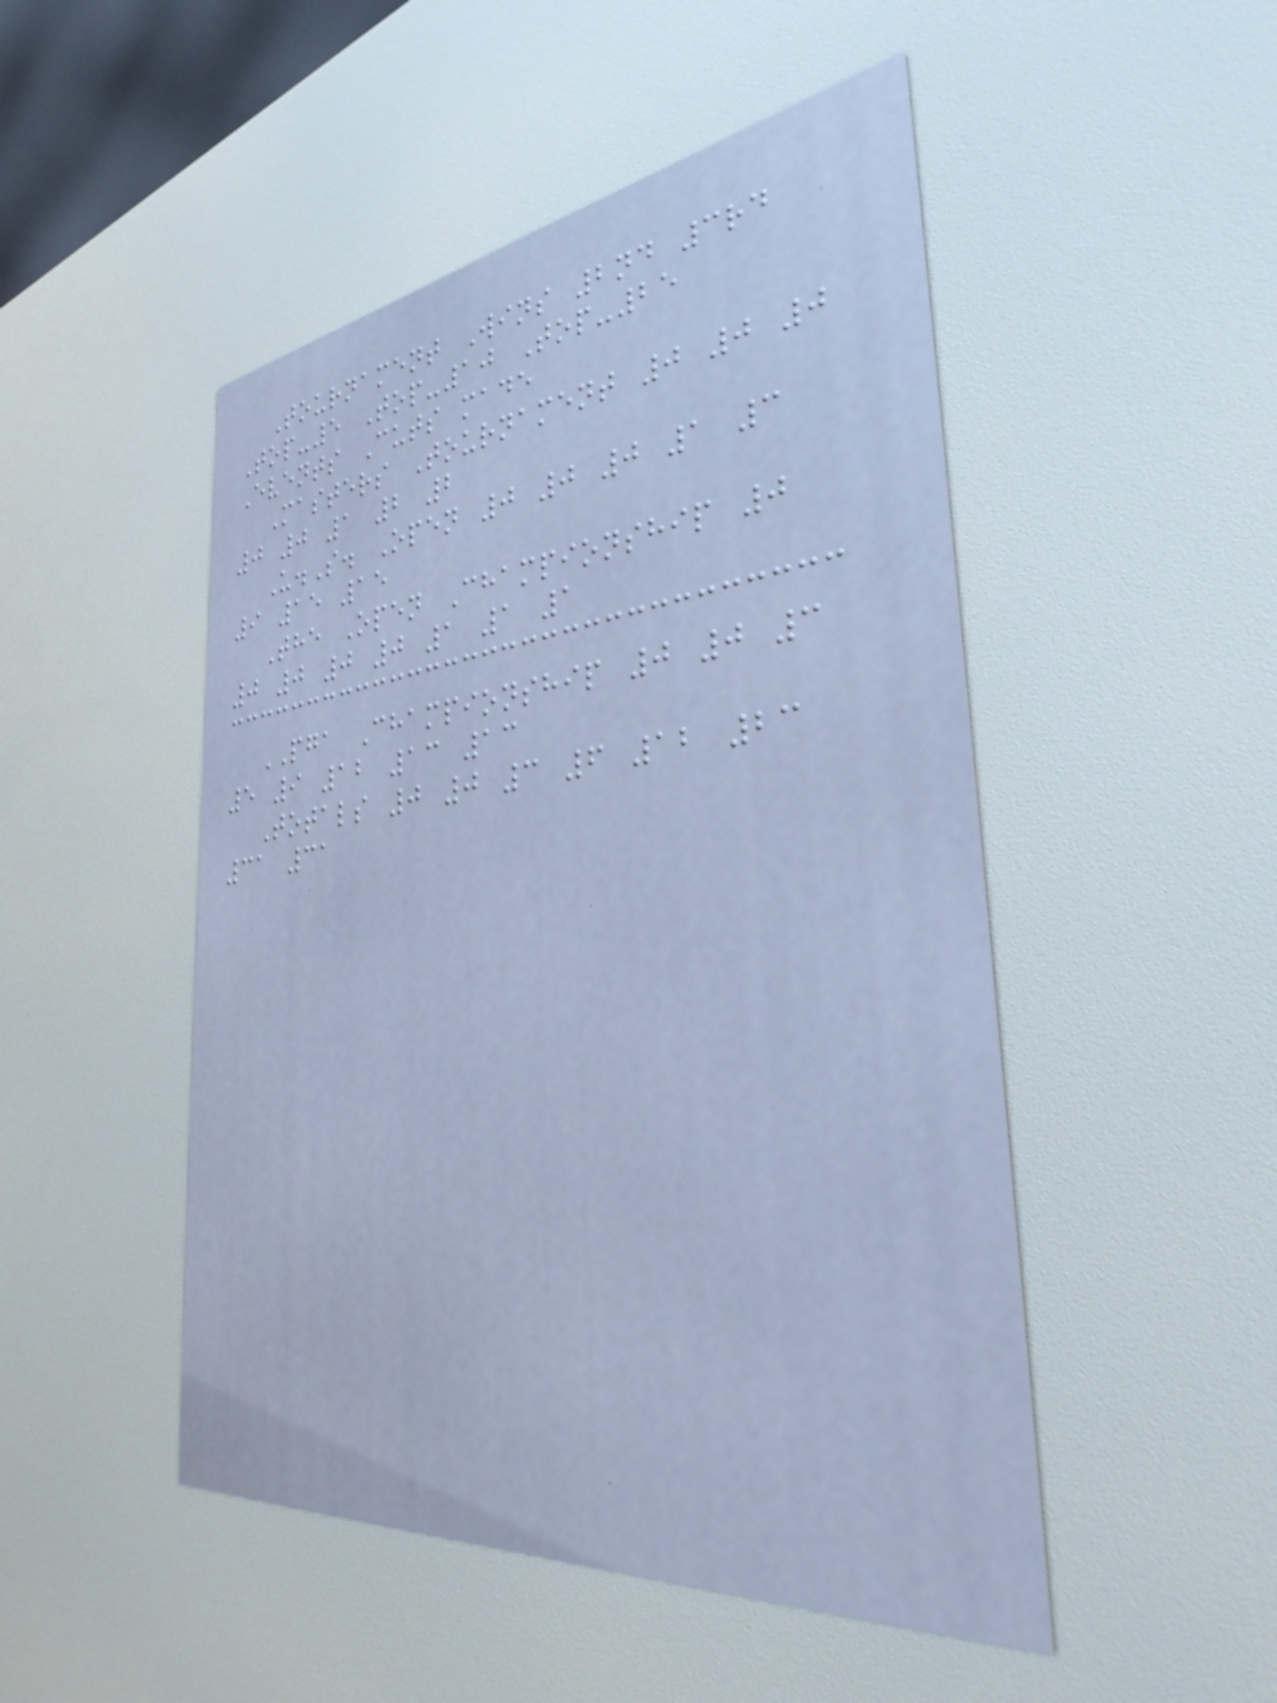Tournament Wins 2nd 3rd
Top-5 Top-10 Top-25
Events Cuts made
Masters Tournament 0 0 0
0 0 1 2 2
U.S. Open 0 0 0 1 3
9 15 15
The Open Championship 0
0 0 0 0 1 1 1
PGA Championship 0 0 3
5 9 12 13 13
Totals 0 0 3 6 12 23
31 31
